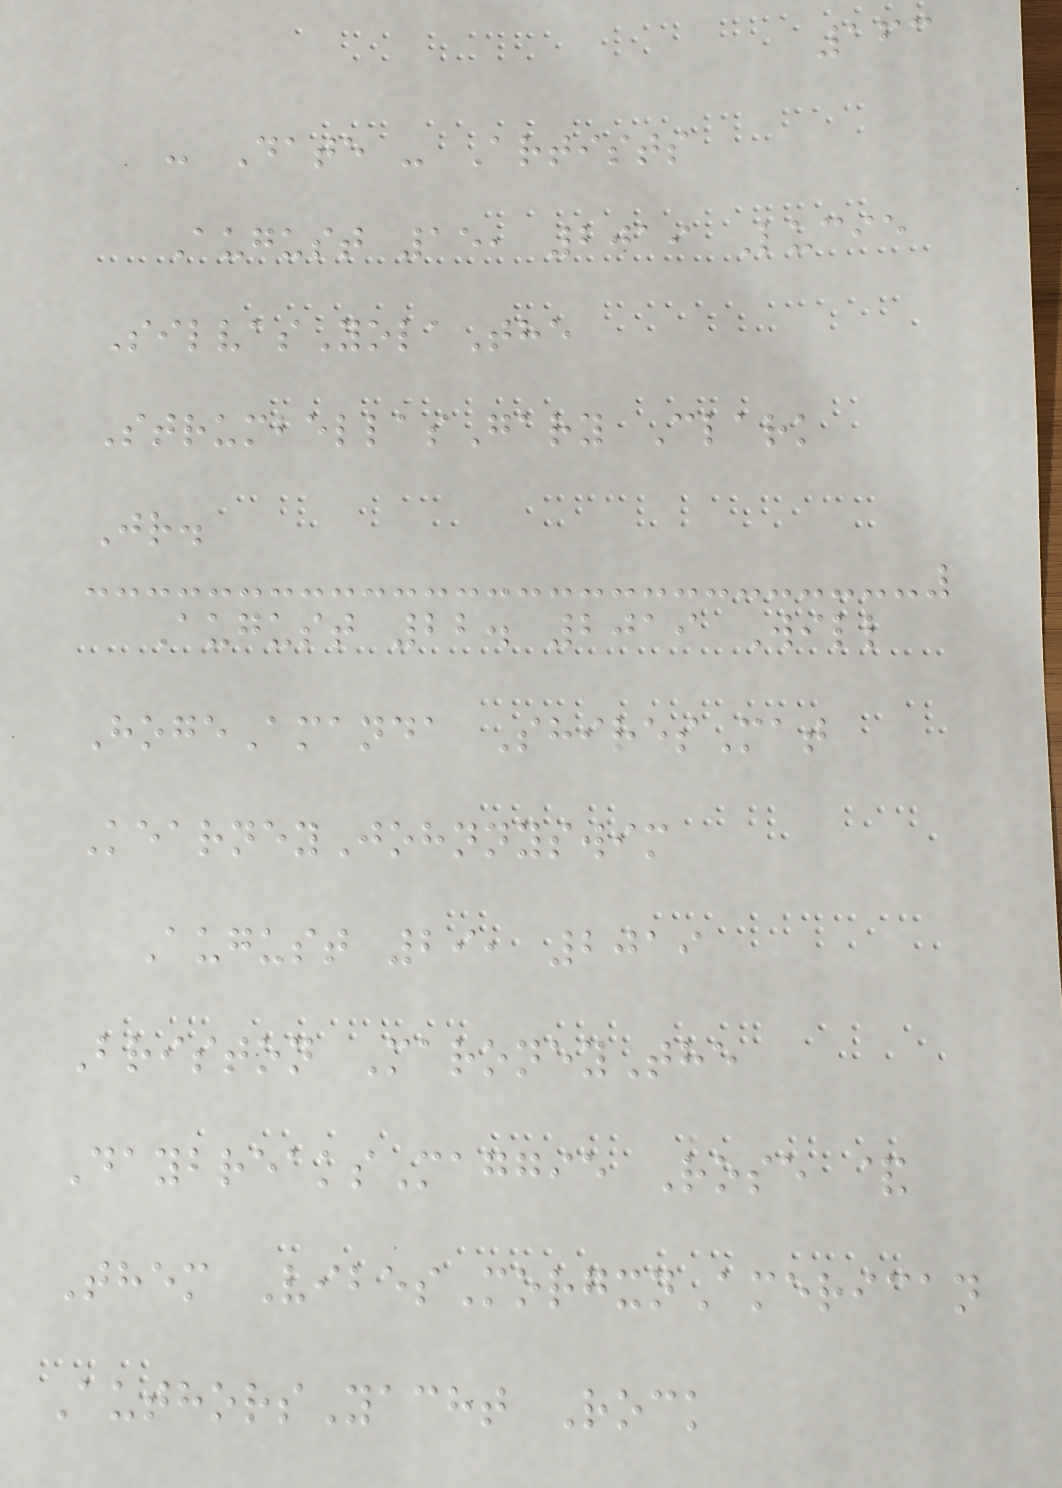163
- Date - Artists
August 15, 2019 Lucie
SilvasYolaThe
StrumbellasGary Clark
Jr.
August 22. 2019 Will
HogeAmanda ShiresMat
KearneyJohnnyswim
August 29, 2019
Briston MaroneyThe
DaybreaksMaggie Rose &
Them VibesMorgxnAmerican
AuthorsYacht Rock
